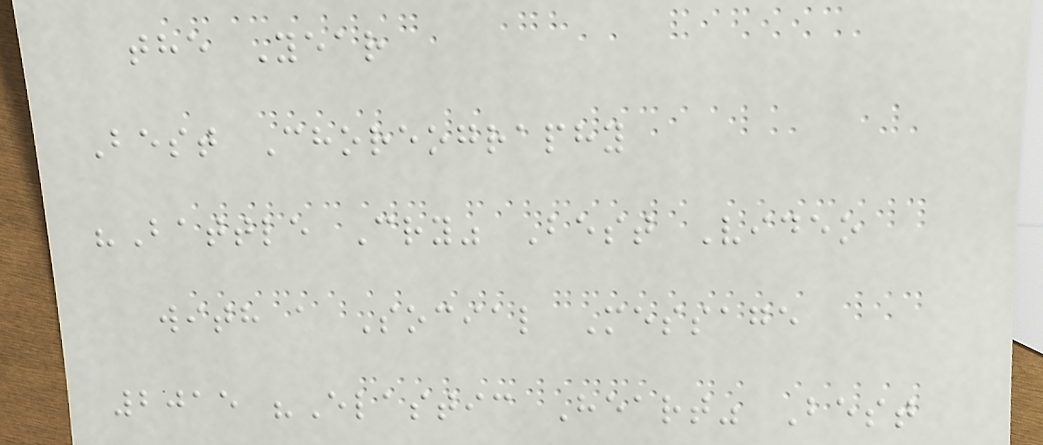the Year
Best Choreography
"Battle Cry" Best Video
with a Social Message
2015 "Elastic Heart" Best
